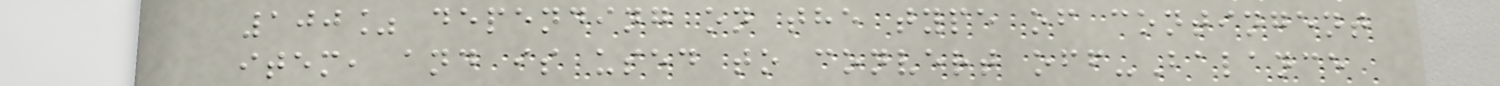100% depending on the type of contingent
item, and is used to convert off-Balance
